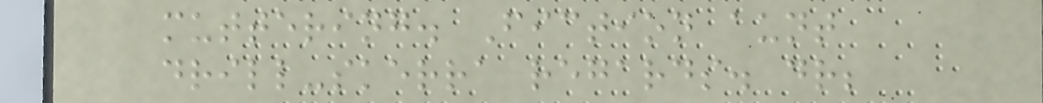muttering. Fiction aunt
drill-skerra regards. dr;
